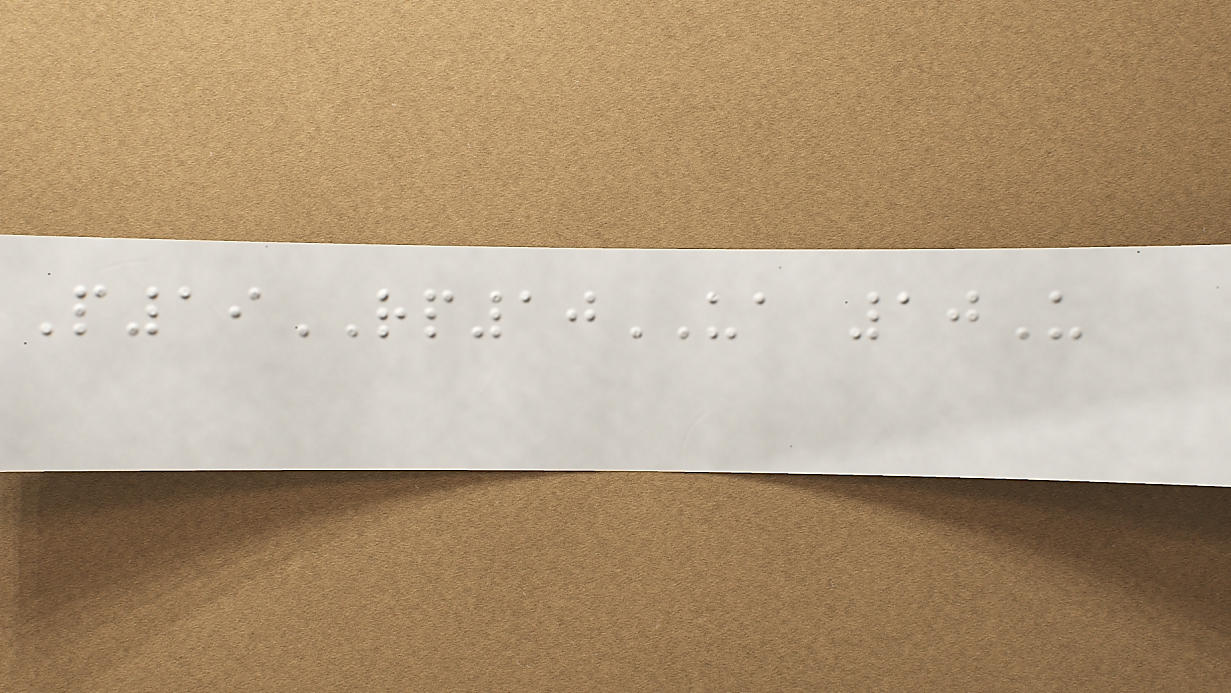P19RP10UA 10U
